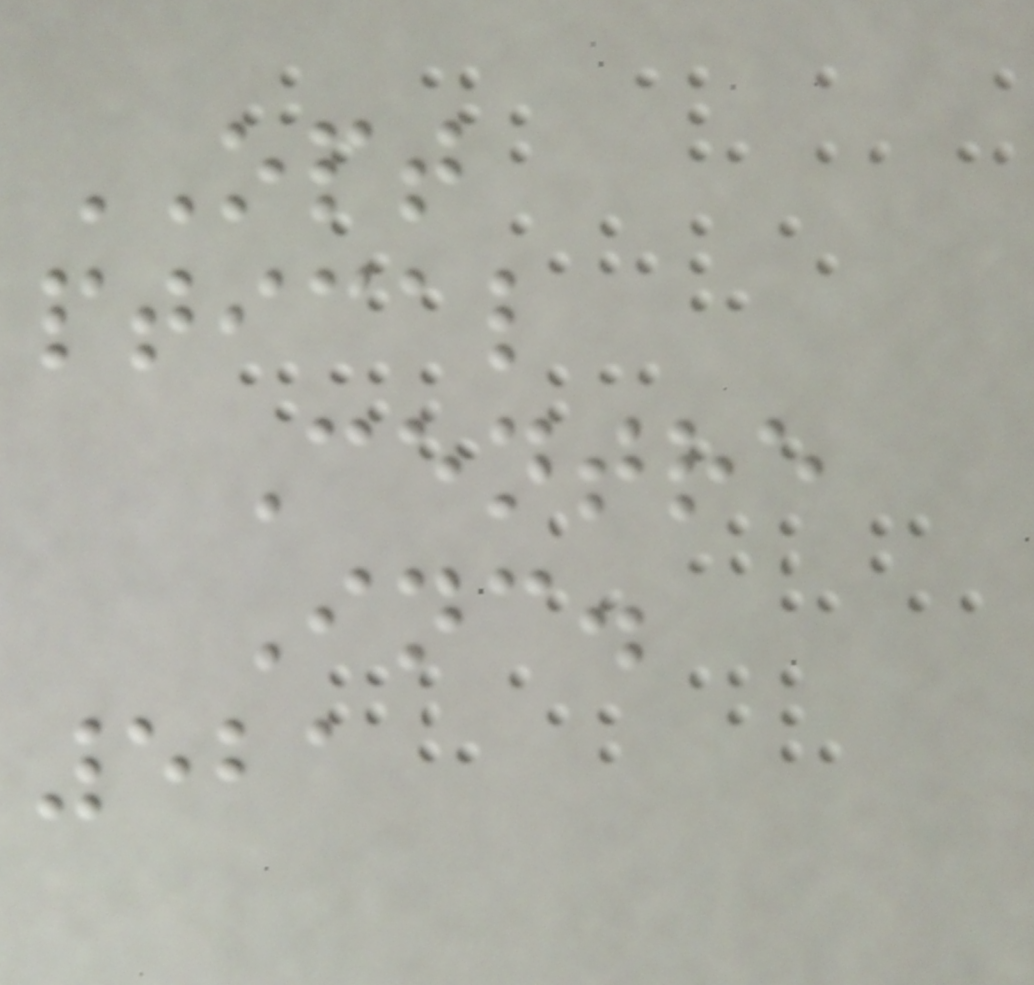OPT
ptical
Centre
Inc.
521
